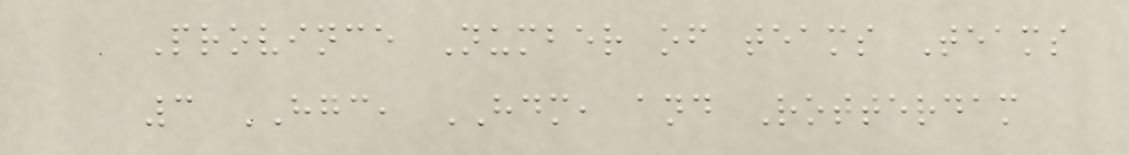Province Number of teams Teams
3 HGC, HDM, and Rotterdam
